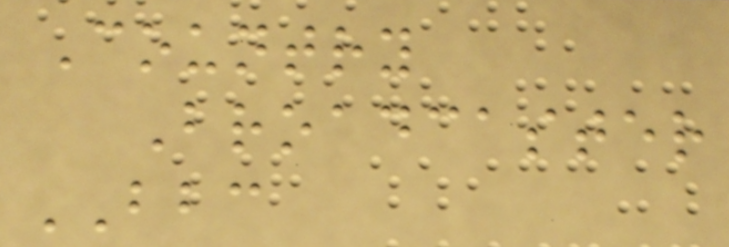Country
Broadcaster
BBC
